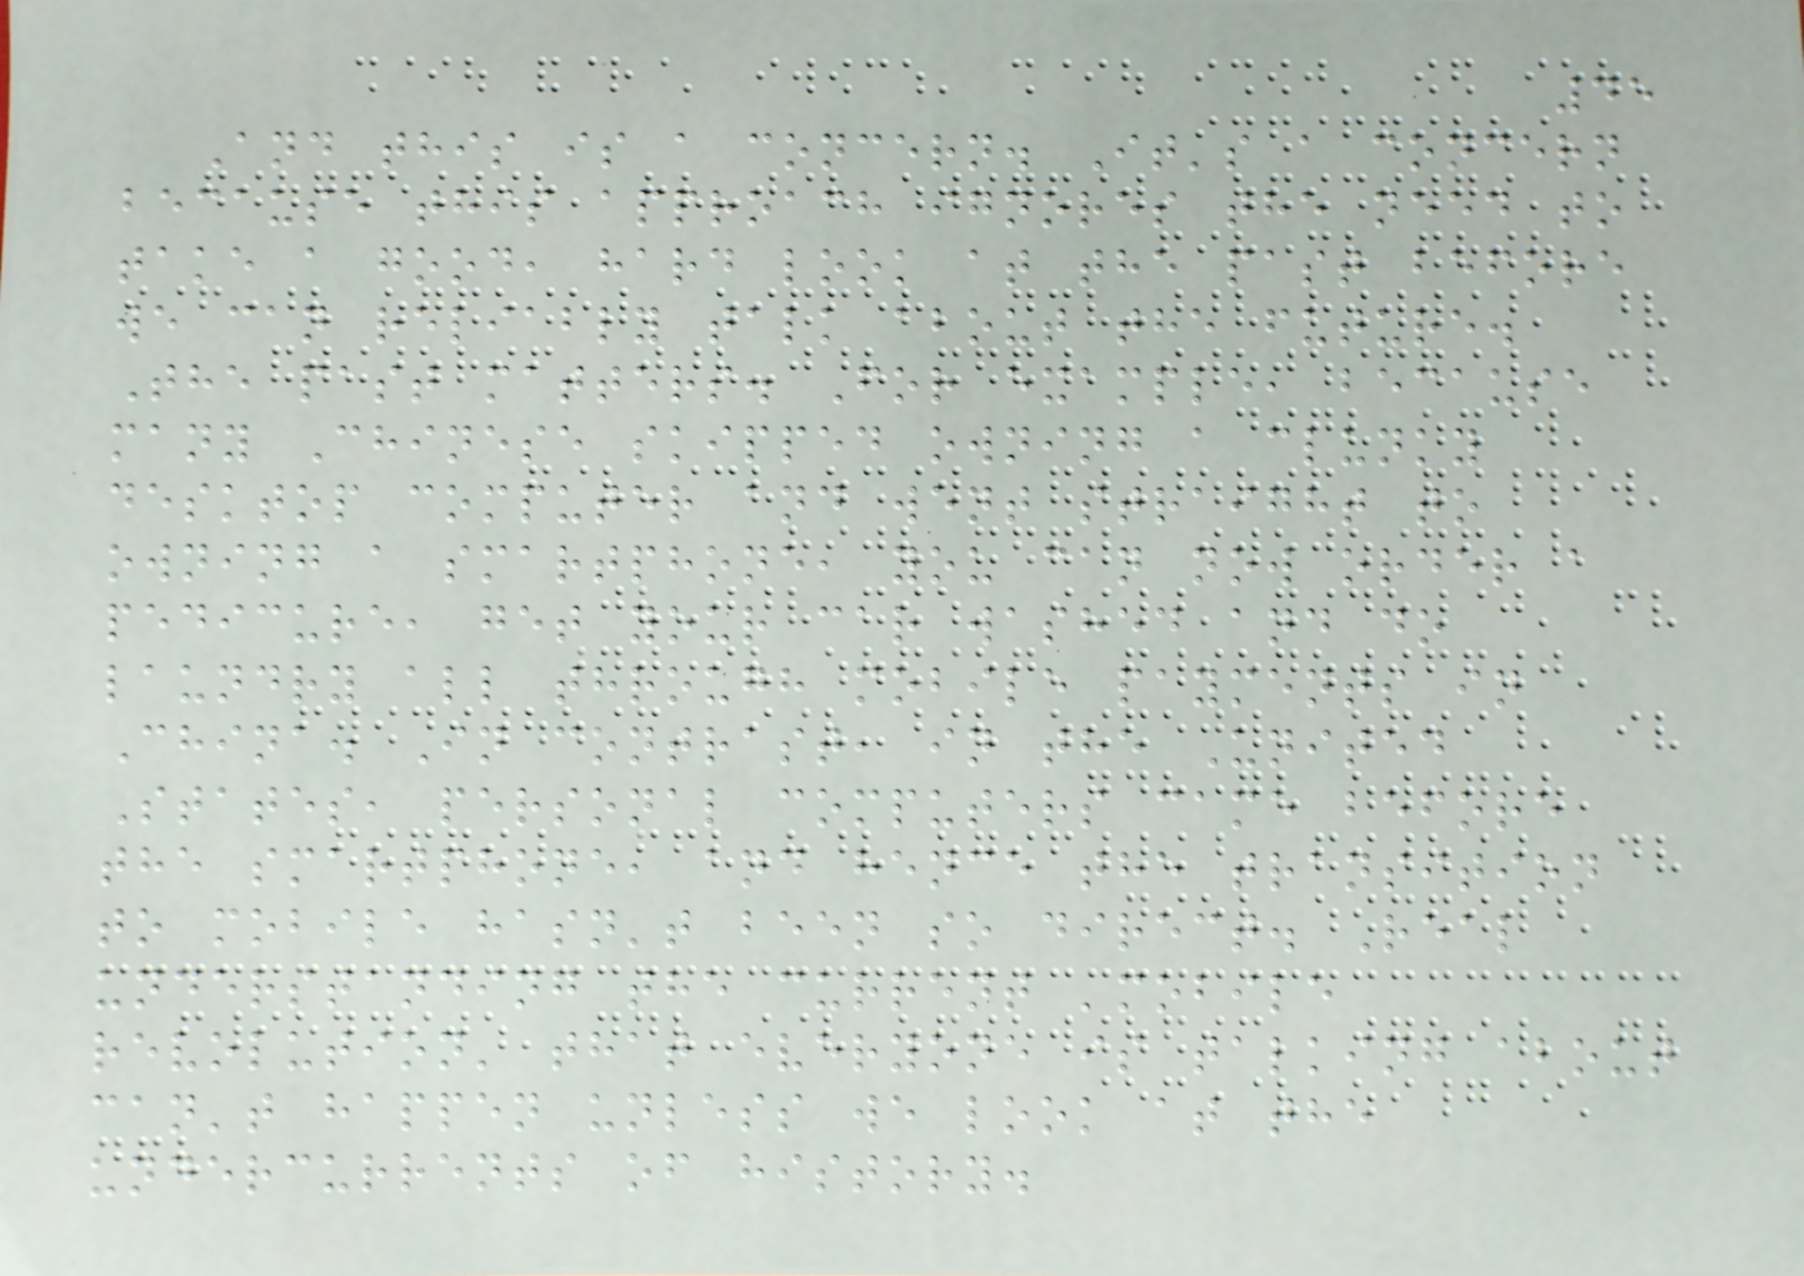45
And this is a concern. It's a concern
because this approach ignores the need to
take a good, hard look at the past before
we can reliably talk about the future.
The past matters. For example, because
many Chinese skipped owning a clunky
desktop computer and went straight to
owning a smartphone, you can now order a
pedicure, get your car washed and do
laundry all through mobile payments in
China. In contrast, in the United
States, personal computers came before
the smartphone, and hence the transition
to mobile hasn't been so direct. Real
understanding the current 'mobile
revolution' that everyone is talking about
can't happen unless we look at the
undercurrents of history.
